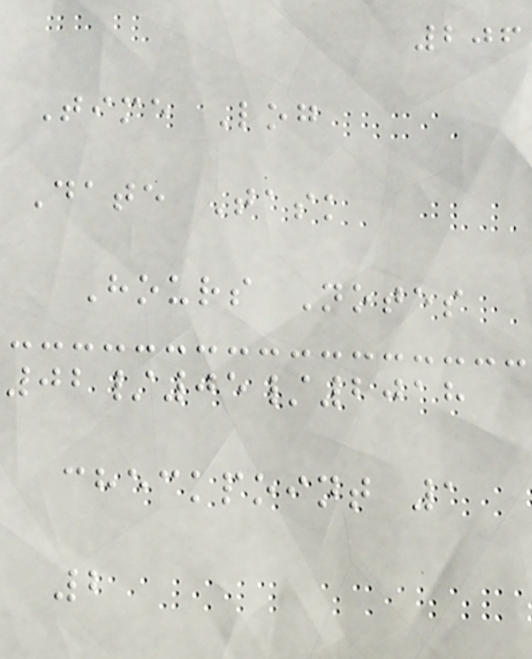206
Time Log
Date Task
Hours Notes
02/05/2018
checkpoint 1
2
